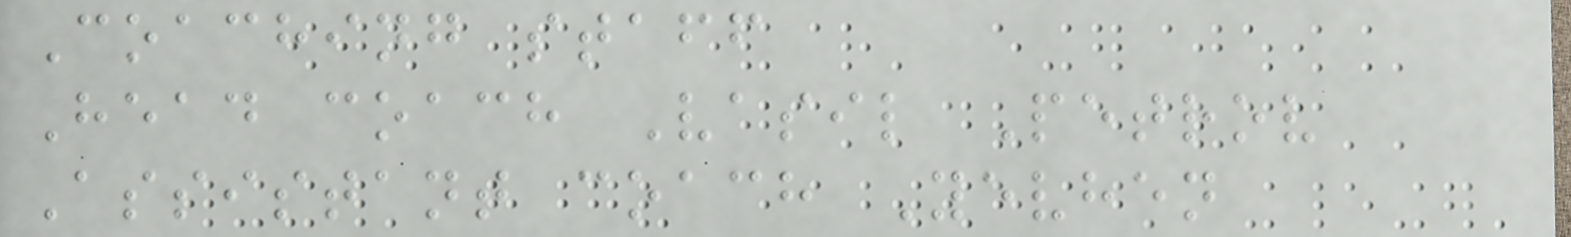Coaching staff
Head coach Vasil Petrov
Assistant coach Yevhen
